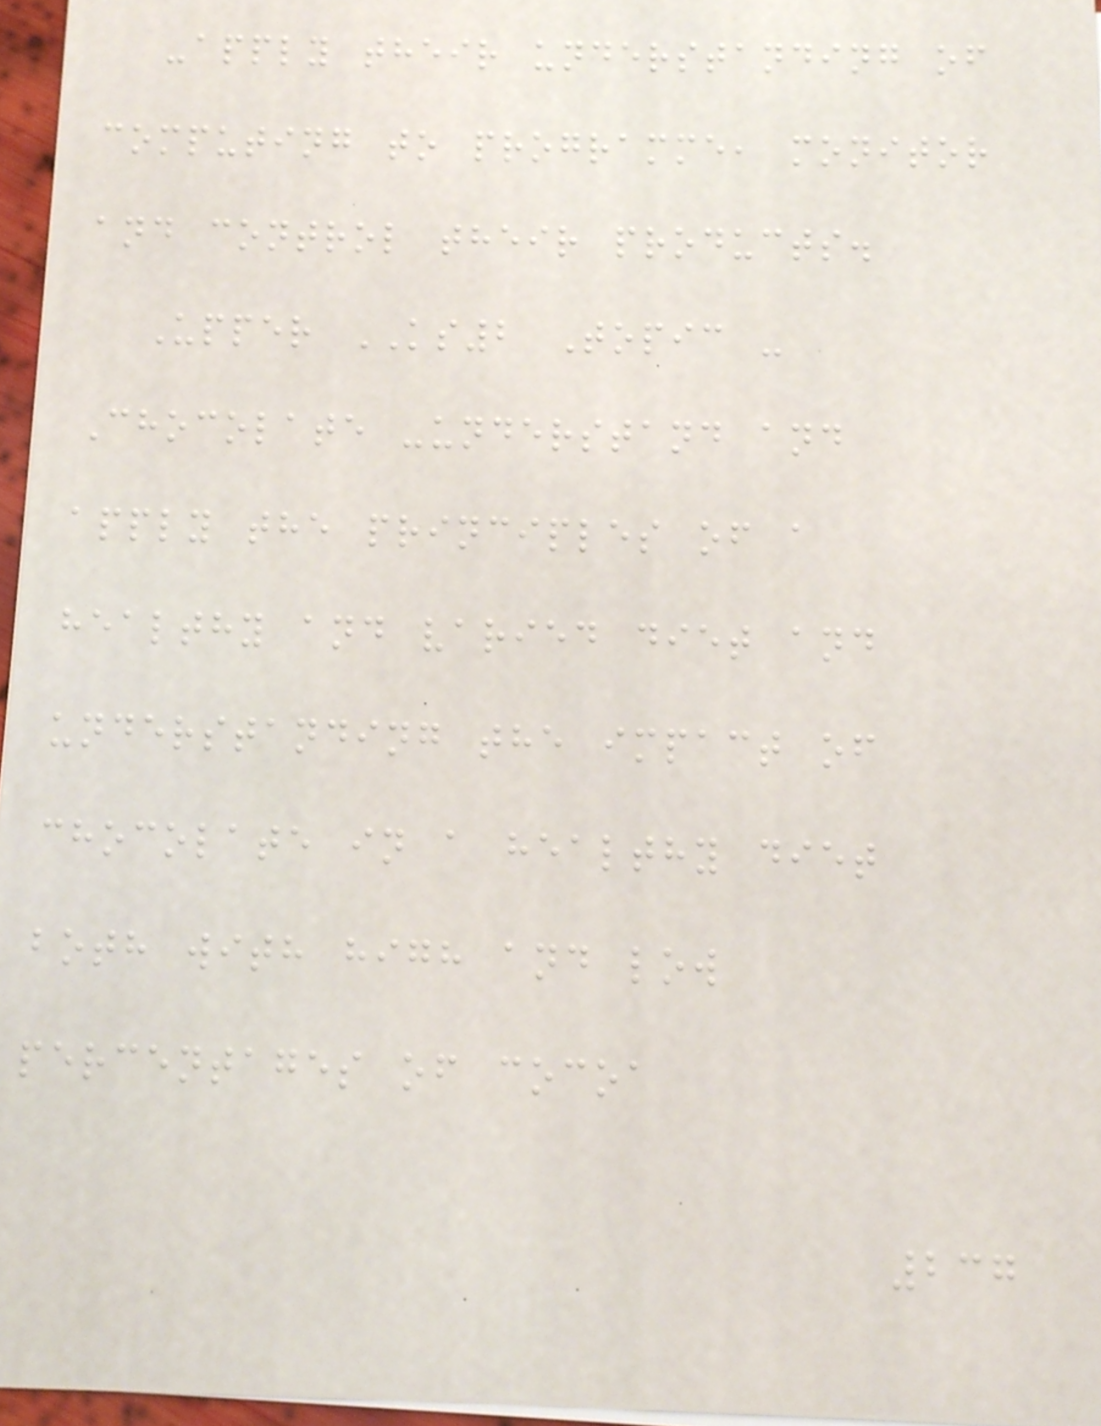-apply their understanding of
computing to programme, monitor
and control their products.
Upper KS2 Topic -
Chocolate -understand and
apply the principles of a
healthy and varied diet and
understanding the impact of
chocolate in a healthy diet
both with high and low
percentages of cocoa
237
